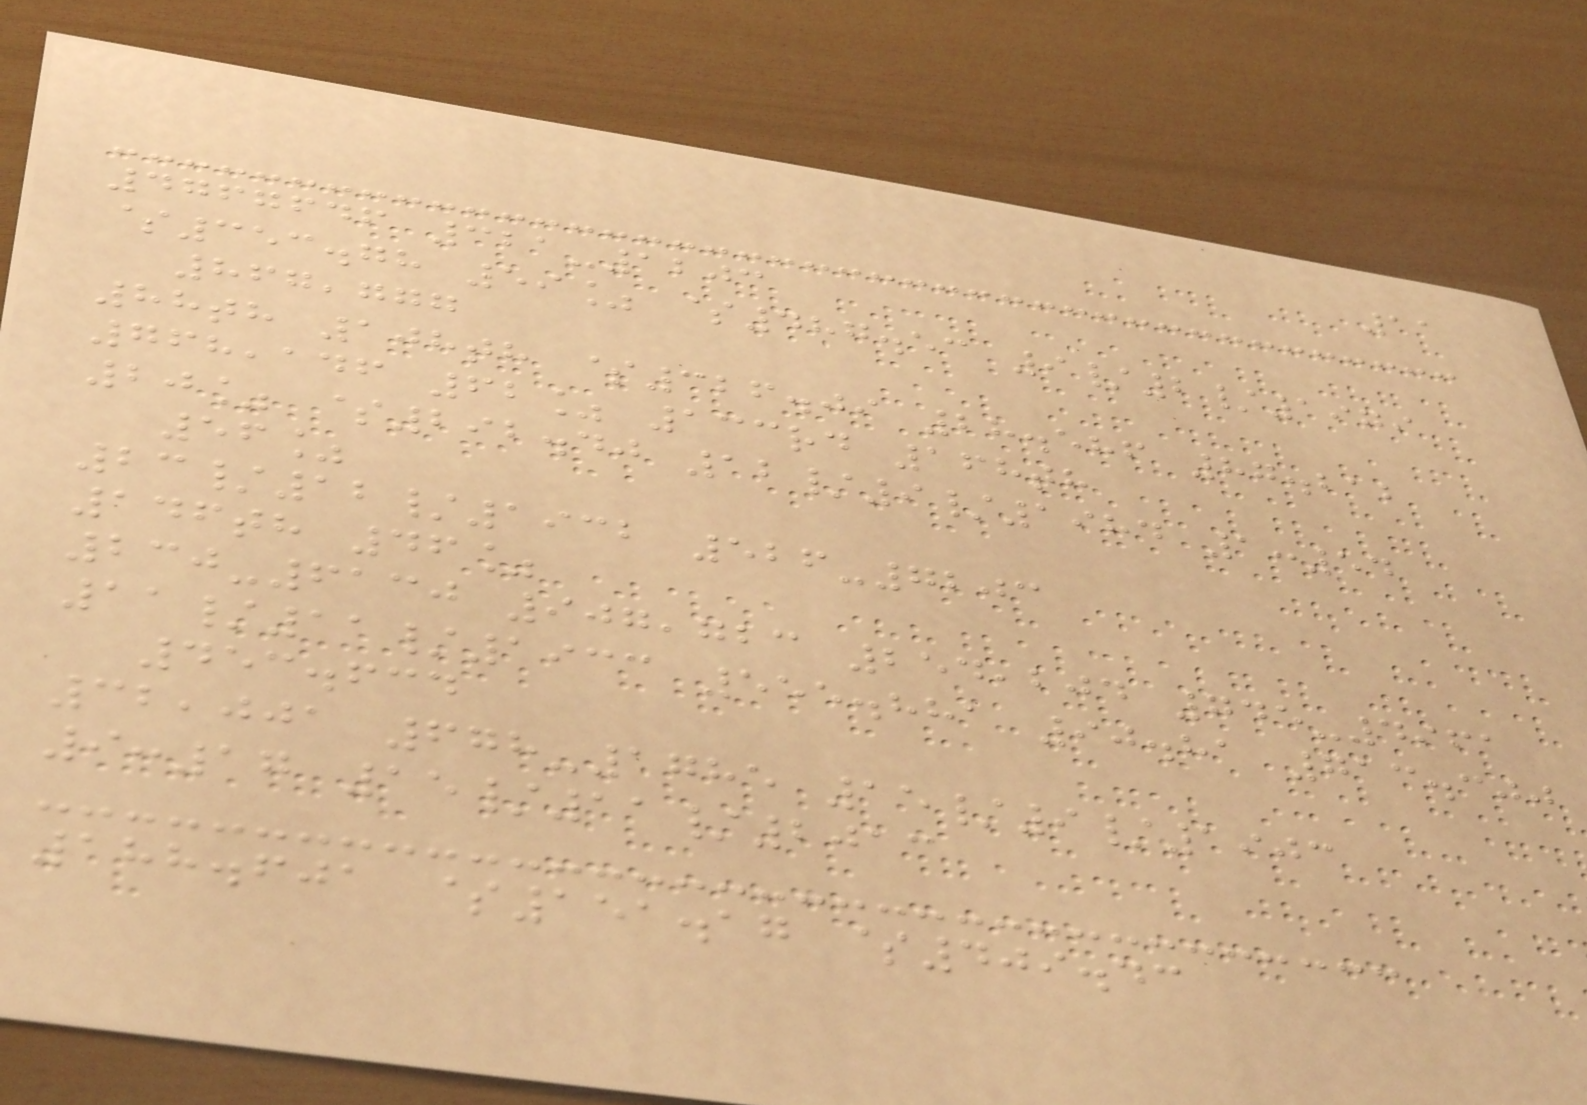11
4767646 321-1203
$353.78 59% $487.53 9/2/1979
867,777
88th 108th $326.09 28.586 87.212
768,146 62% 133rd 168th
20% $292.40 12/9/1984 1:54
56%
23/12/1932 526-7203
146th 46%
230-6130 907,723 254,204 745-4961
11/11/1933 555.881 90.81 713.300
453.634
32,001 678-1785 15/9/1903
9:17 15/11/2013
188.601 $151.17 $409.43
